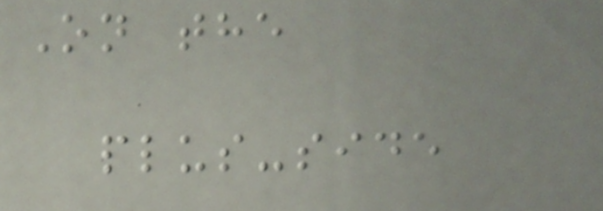On the
plus-side
